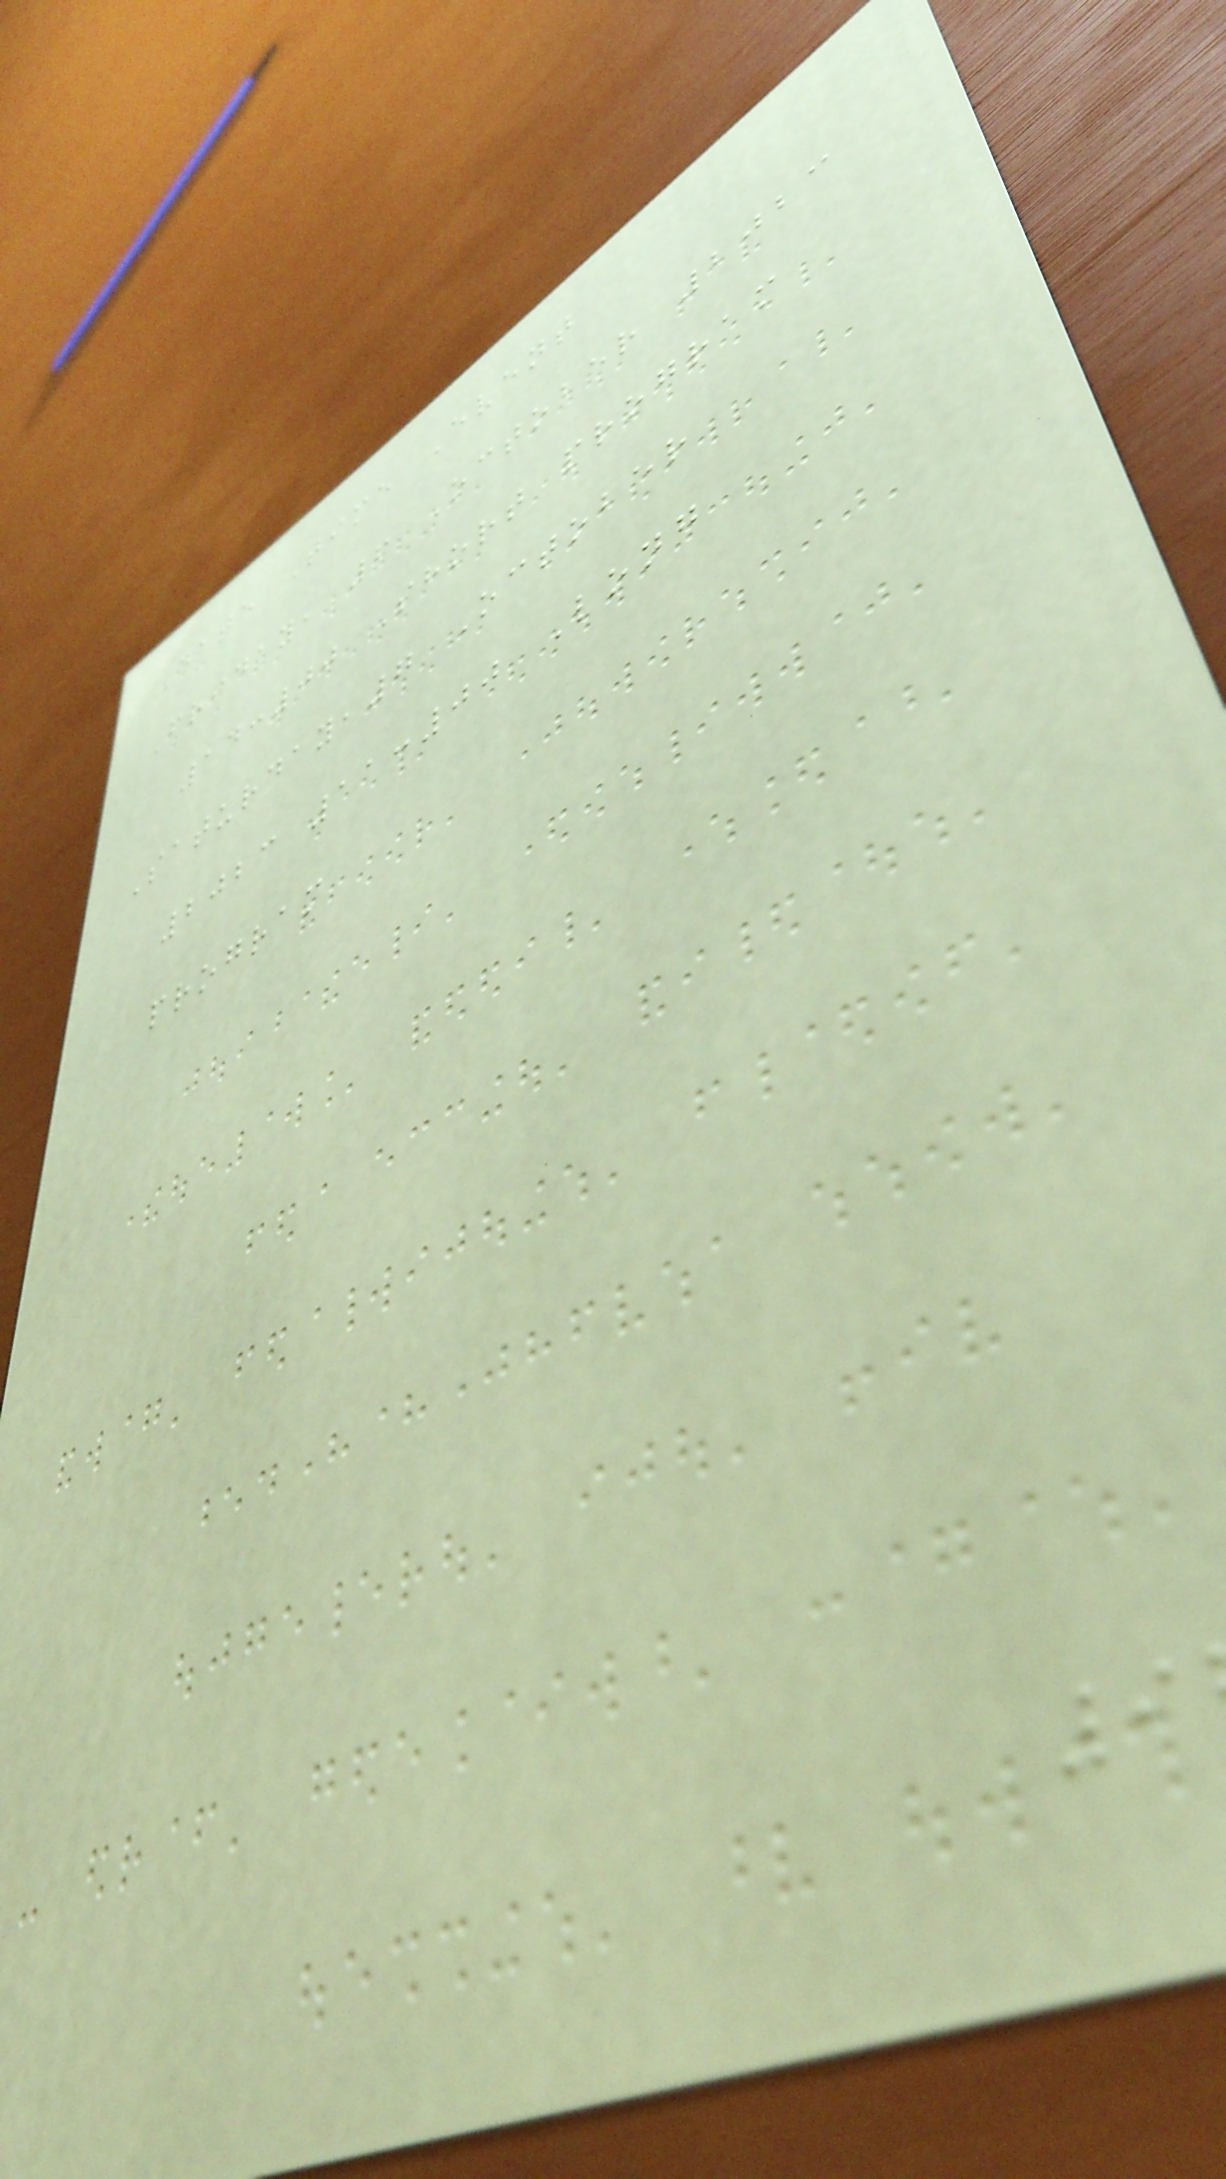Date Time Event
Friday, 6 October 2023
14:00 Short program
Saturday,7 October
2023 11:00 Long
program
